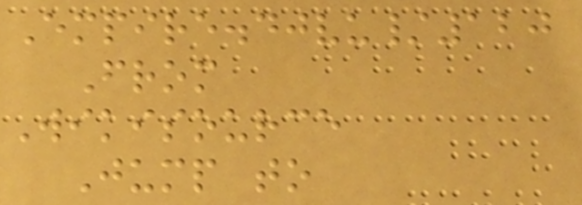Empire.djvu/120
From
Wikisource
Jump to
